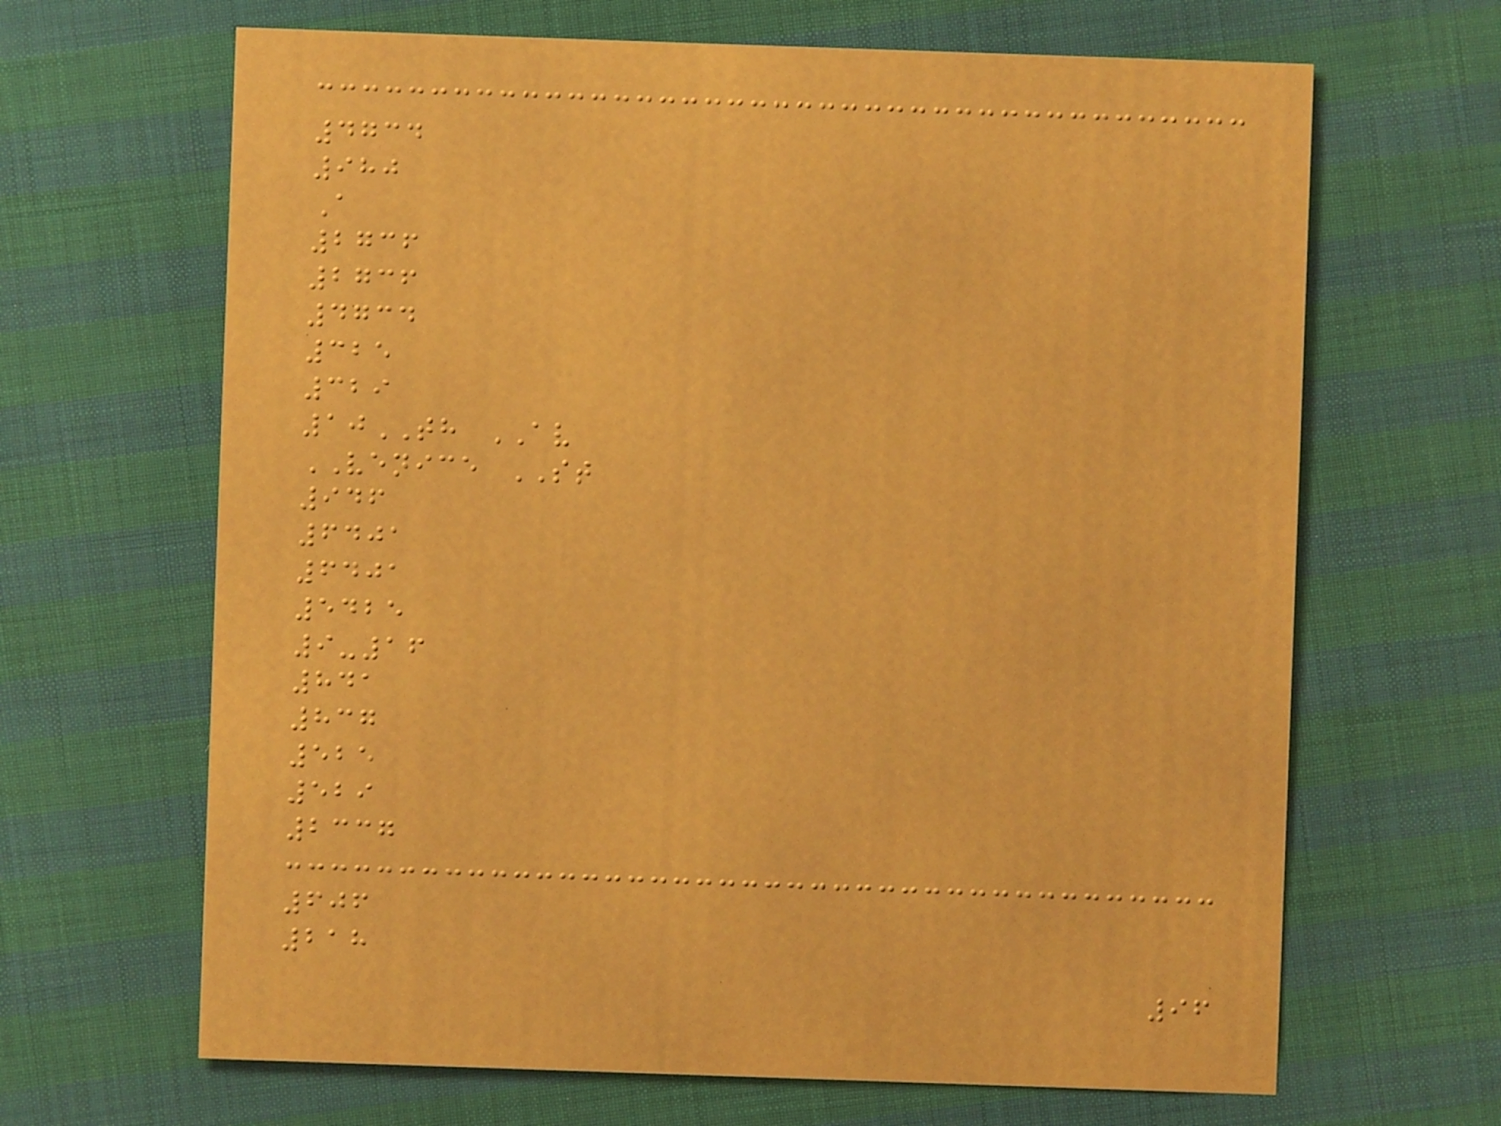4734
980
A
2736
2736
4734
325
329
10TH AV
VENICE ST
946
6401
6401
5425
9-16
841
837
525
529
2337
606
218
96
